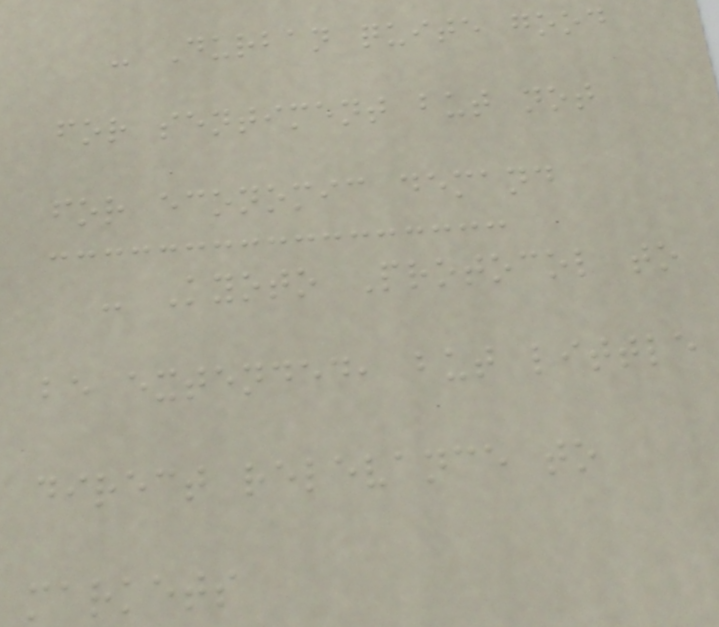- Durban quite good
for sentiment but not
for economic demand
- Kyoto Protocol to
be extended, but little
direct relevance to
markets
